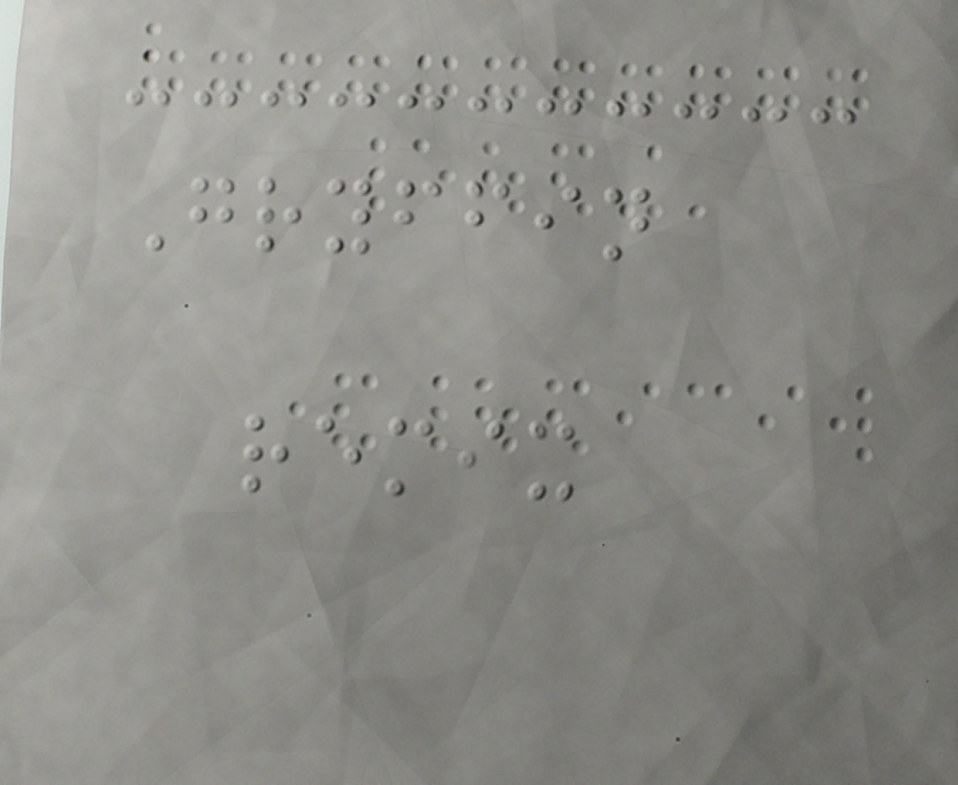Gryffin
remix
